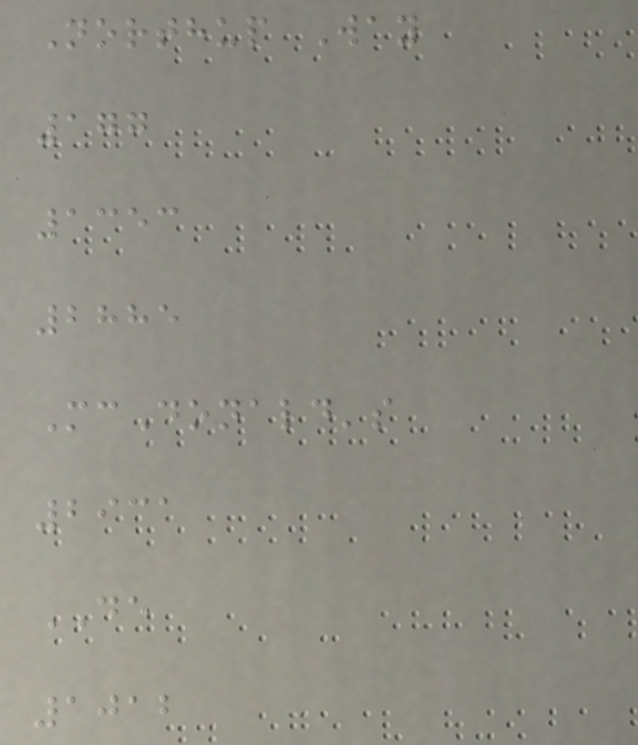Northup Way
177
1353
2885
McDonald's
2931
DE
1012
